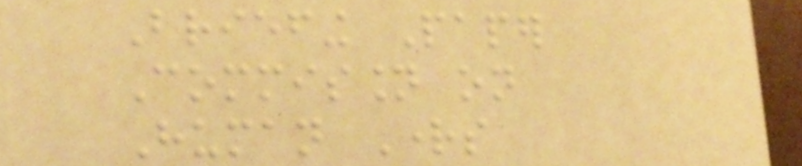Briefing Paper
Commission on
Human Rights
